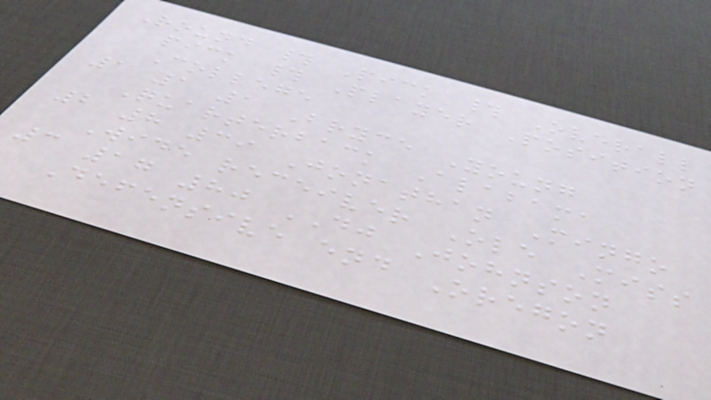Round # Pick # Overall
pick # Player Position
College
1 1 1 Bryce Young
Quarterback Alabama
2 8 39 Jonathan Mingo
Wide receiver Ole Miss
3 17 80 DJ Johnson
Defensive end Oregon
